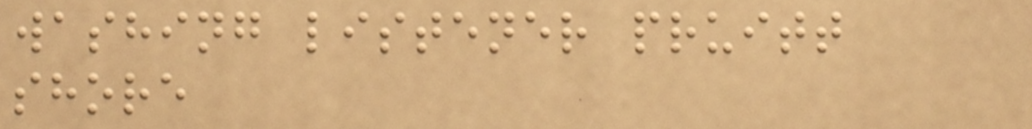washing listener pruitt
shore
